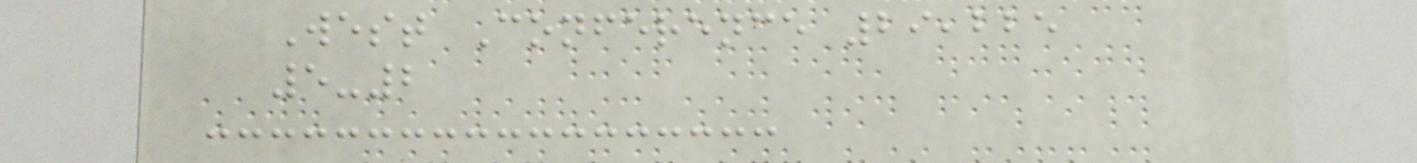West Conference 29,225
5-2
